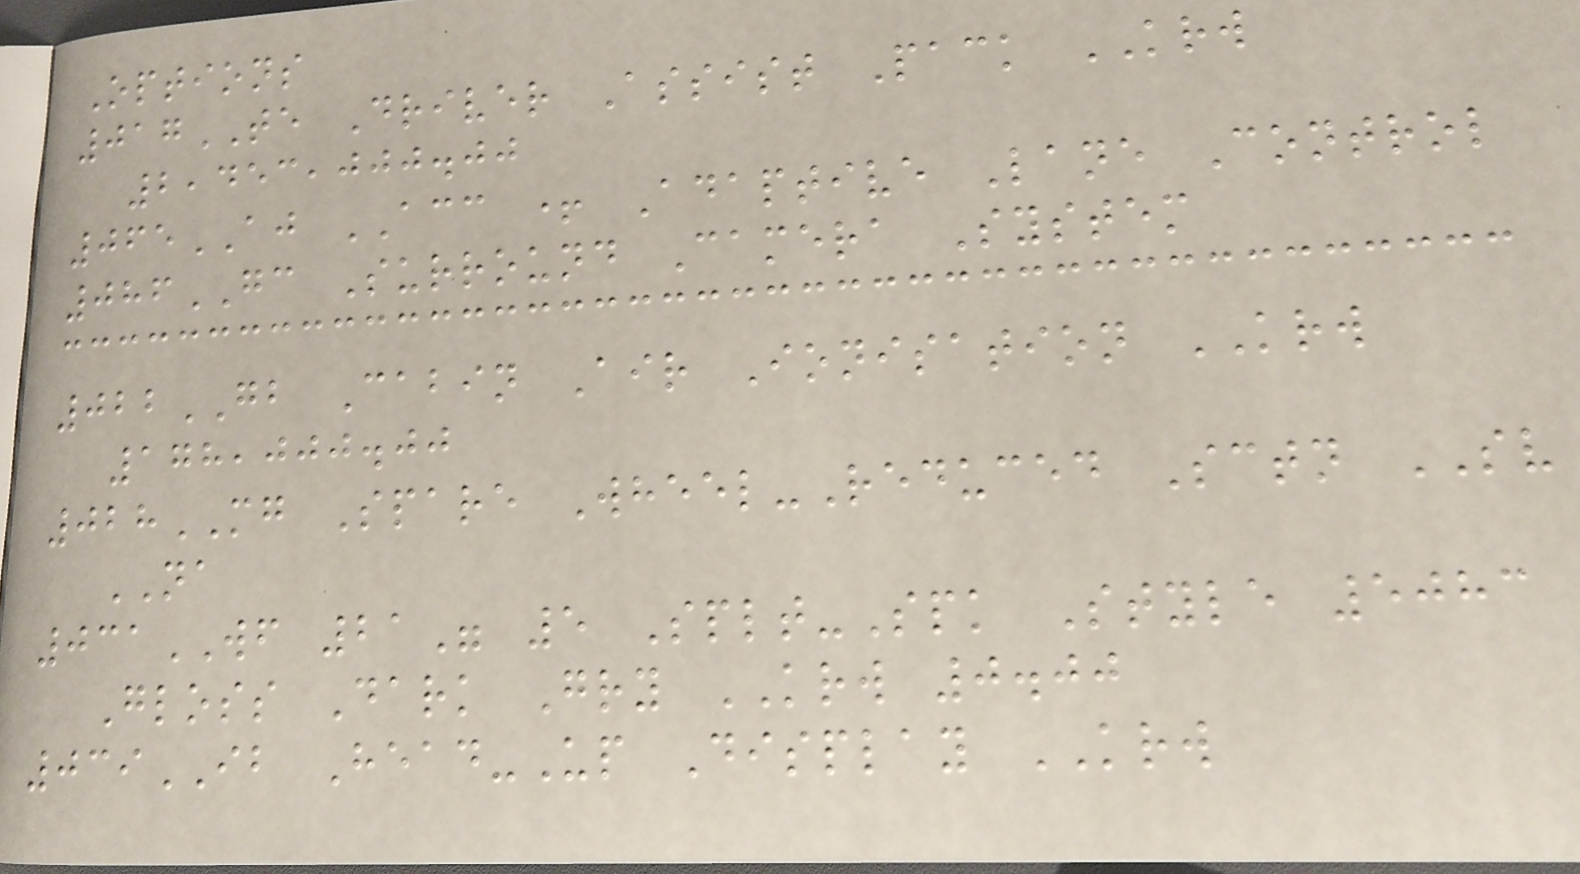Options
017TE Driver Assist Pack KRW
2,453,000.00
065AJ ACC + Adaptive Lane Control
086GC Surround Camera System
022GB Cabin Air Ionisation KRW
178,000.00
028MG Spare Wheel-Reduced Sctn SV
NA
031WF 21" 5 Splt-Spk Style 5083
Gloss Dark Gry KRW 0.00
039IB Head-Up Display KRW
